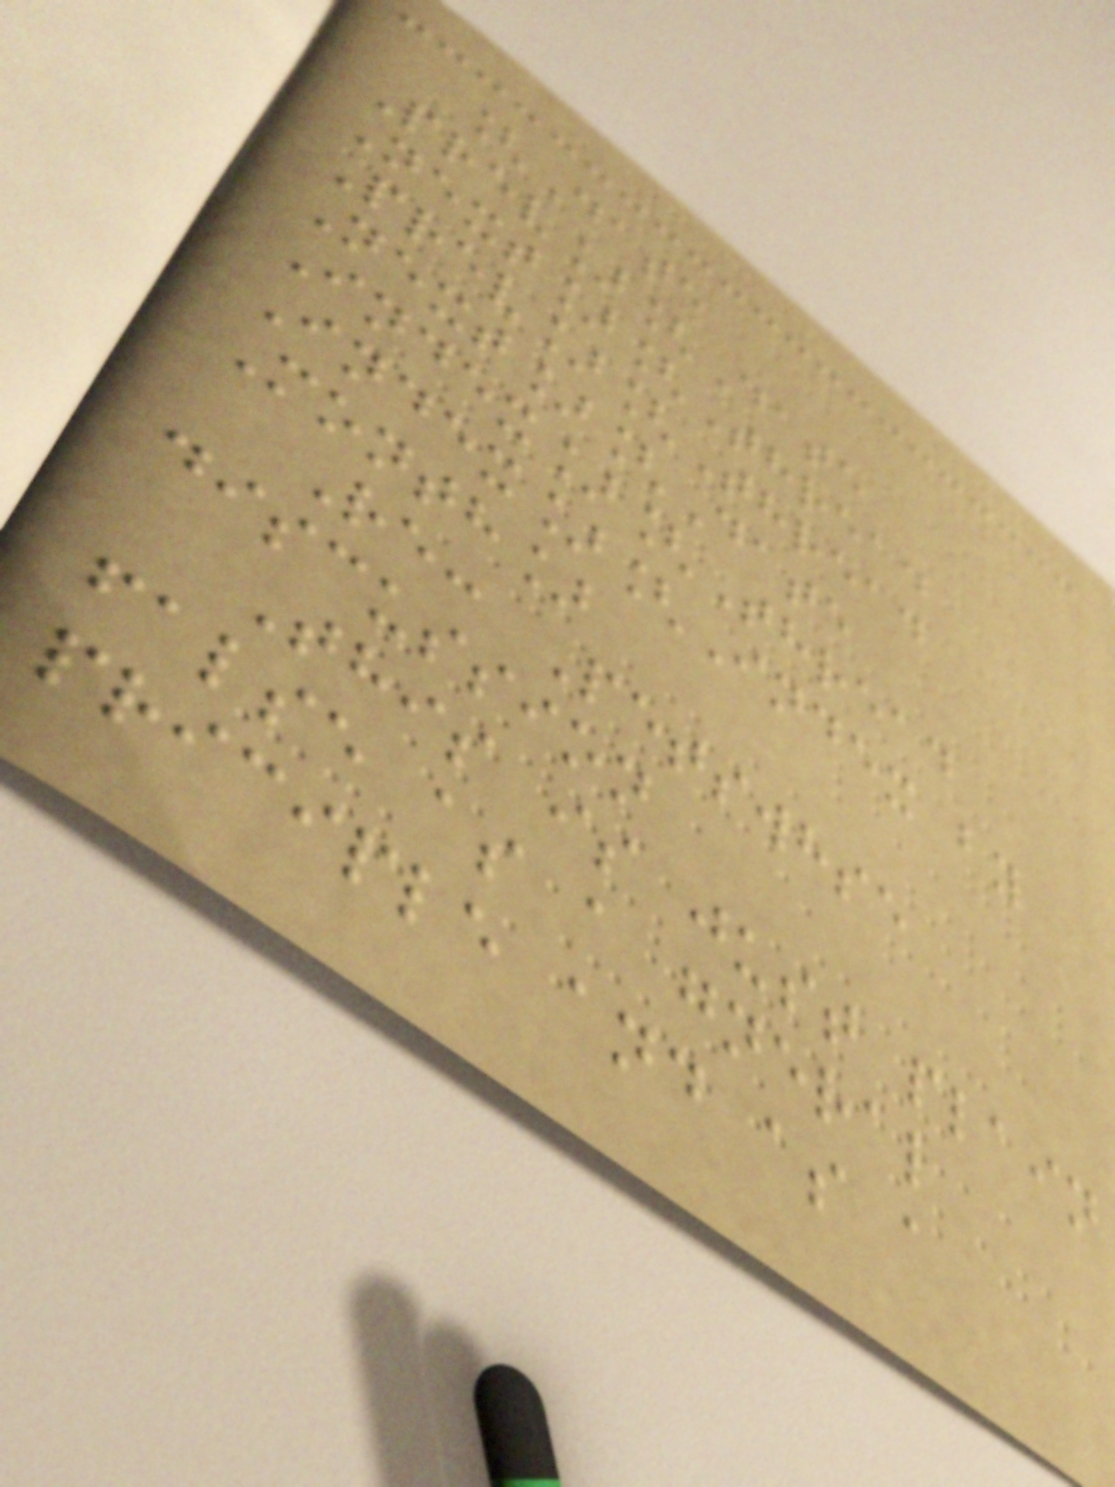[Date
Prev][Date
Next][Thread
Prev][Thread
Next][Date
Index][Thread
Index][Index by
Month]
Re: Petswhse
discussion
This is just plain
false as a gneral
priciple and as a
